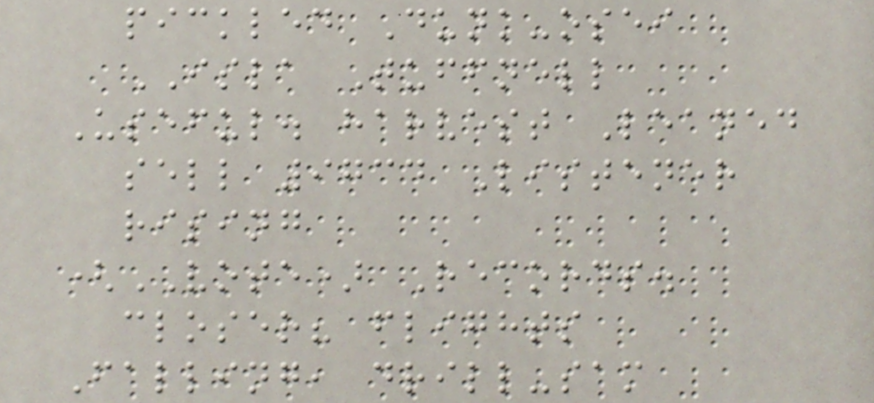pickled Dunk-osei
ISLA Tuffnell
Useful. harvest Leaned
sell 9734 Listener
rising
(VOTE) Records.
closer? flights
Falling, drill-sam
